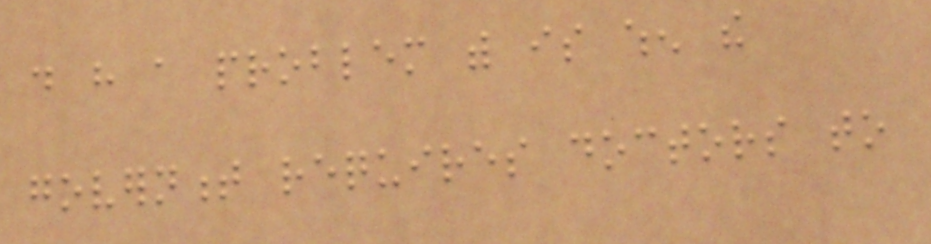do have a problem with is when the
government requires doctors to
